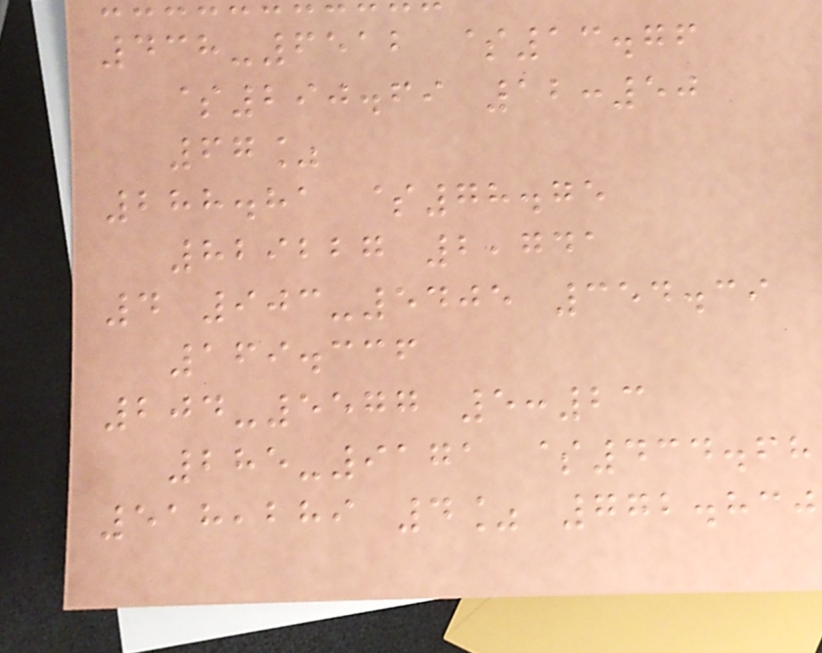438-6512 $13.76
$290.69 12:50
67%
288.81 $78.75
829227 2,741
4 903-5405 354.39
169.336
204-5577 5:23
285-9171 $434.68
518,289 4% 772.830
